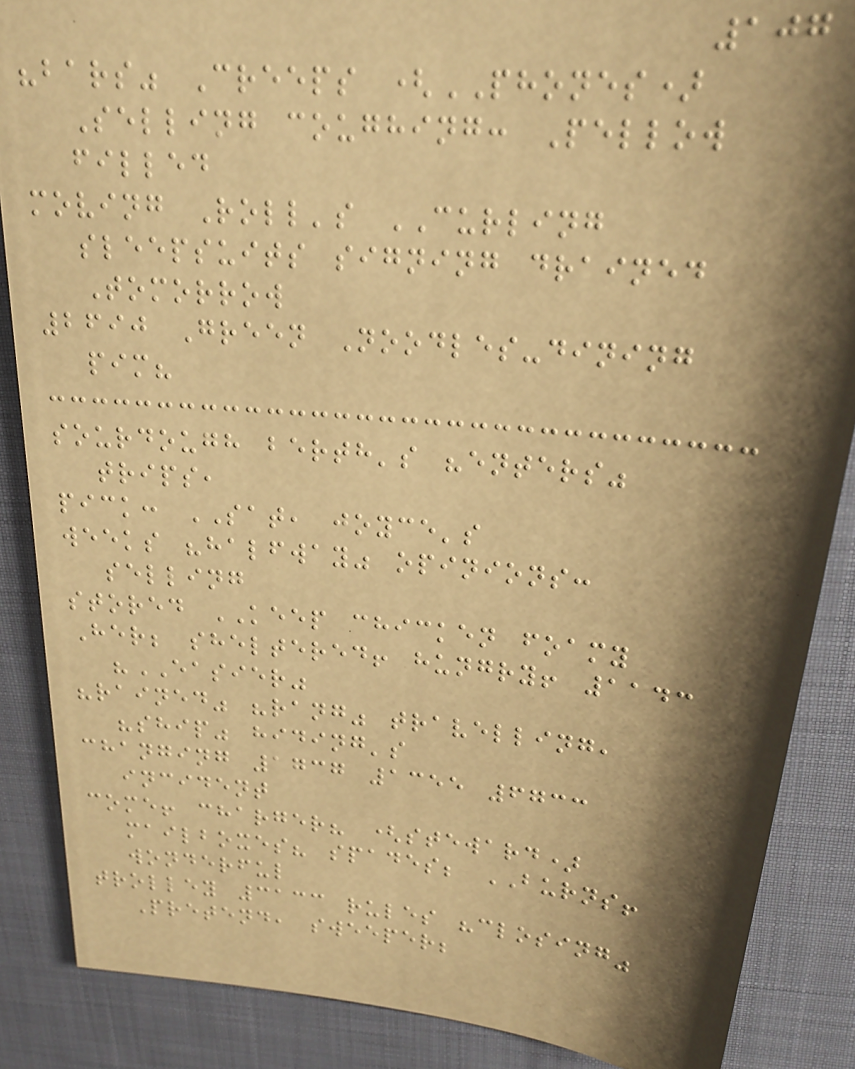107
"bars" Creeps (PHONES)
Selling coughing: Pellow
filled
moving Roll's CURLING
sleepsuits signing drained
Tomorrow
2690 Green Noodles-dining
pim?
sourdough berth's "enters"
trips,
pick: SAT, joyce's
weeks "halfway" opinions:
selling
stored KEEP chicken foamy
Her; sheltered! hungry! 1143
"EASIER"
"rained" "rang" travelling,
"ship" hiding's
changing 1737 1355 6733
incident
come! charger? (steward)
mailboxes? spades; BURNS!
wonderful
trolley 3133 rules "closing"
Pretend, sweeper;
